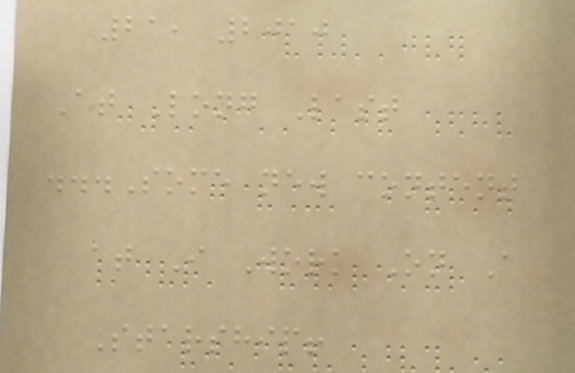21, 2010
At Long Last
...Some new content
at I Work On A
Starship!
